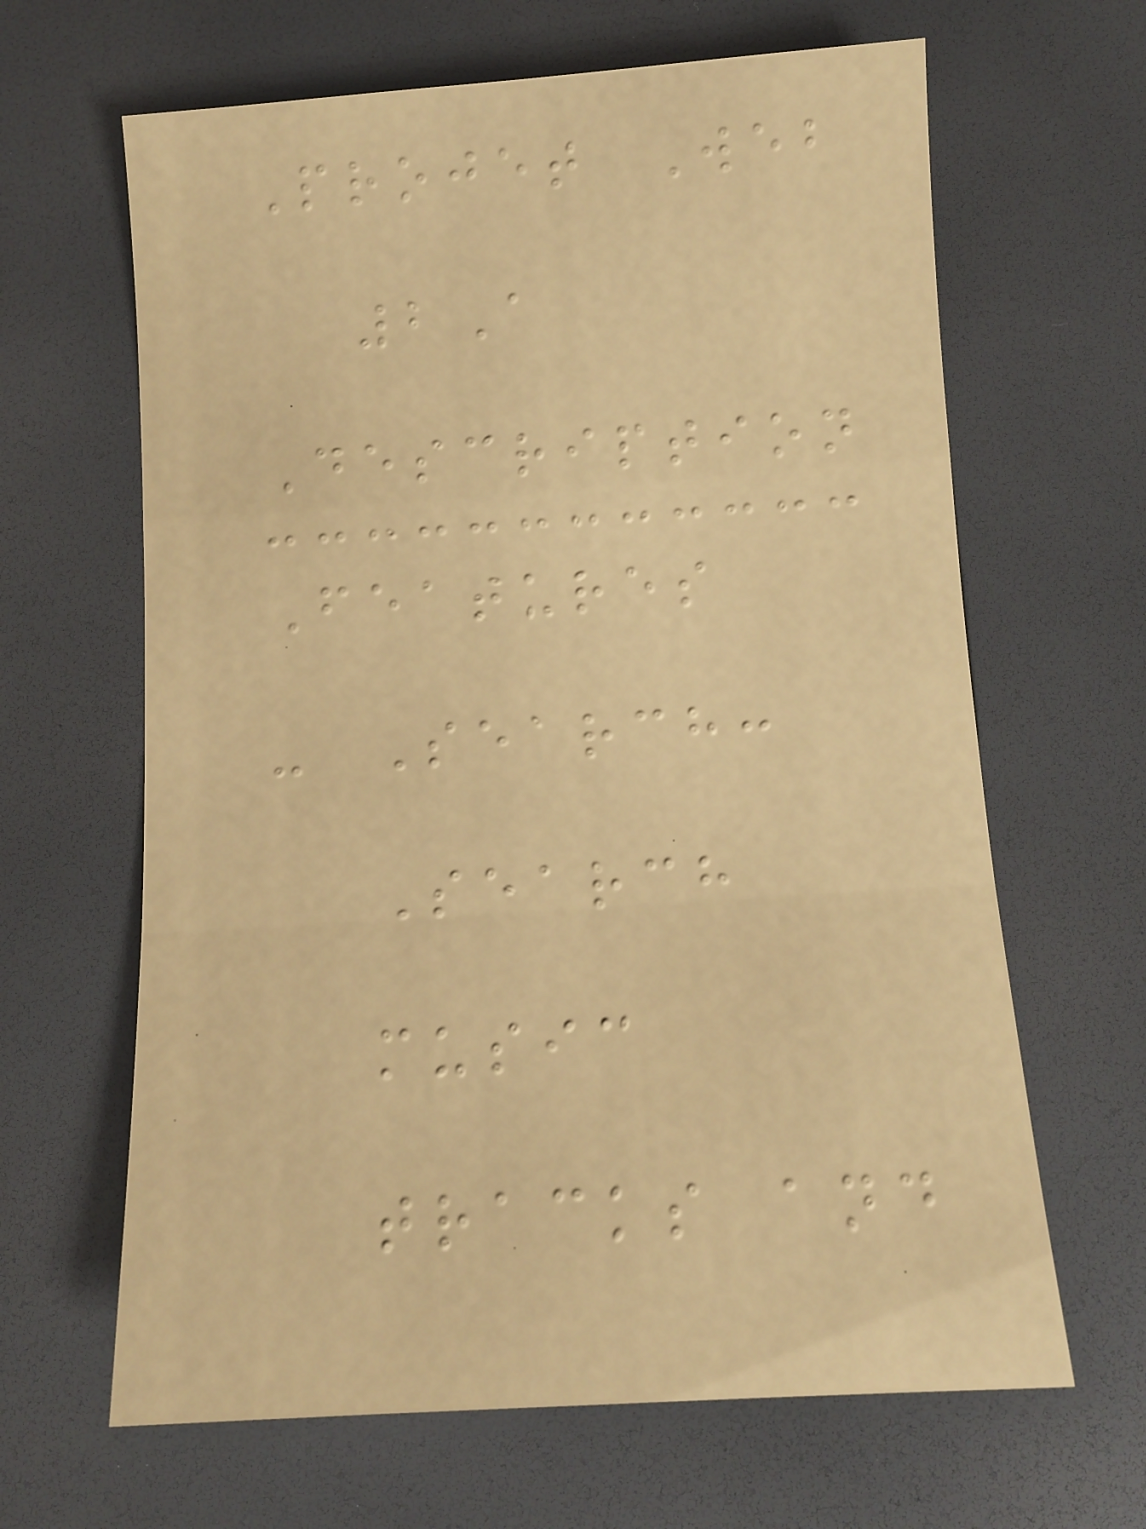Projet Web
2A
Description
Features
- Search:
Search
music
tracks and
